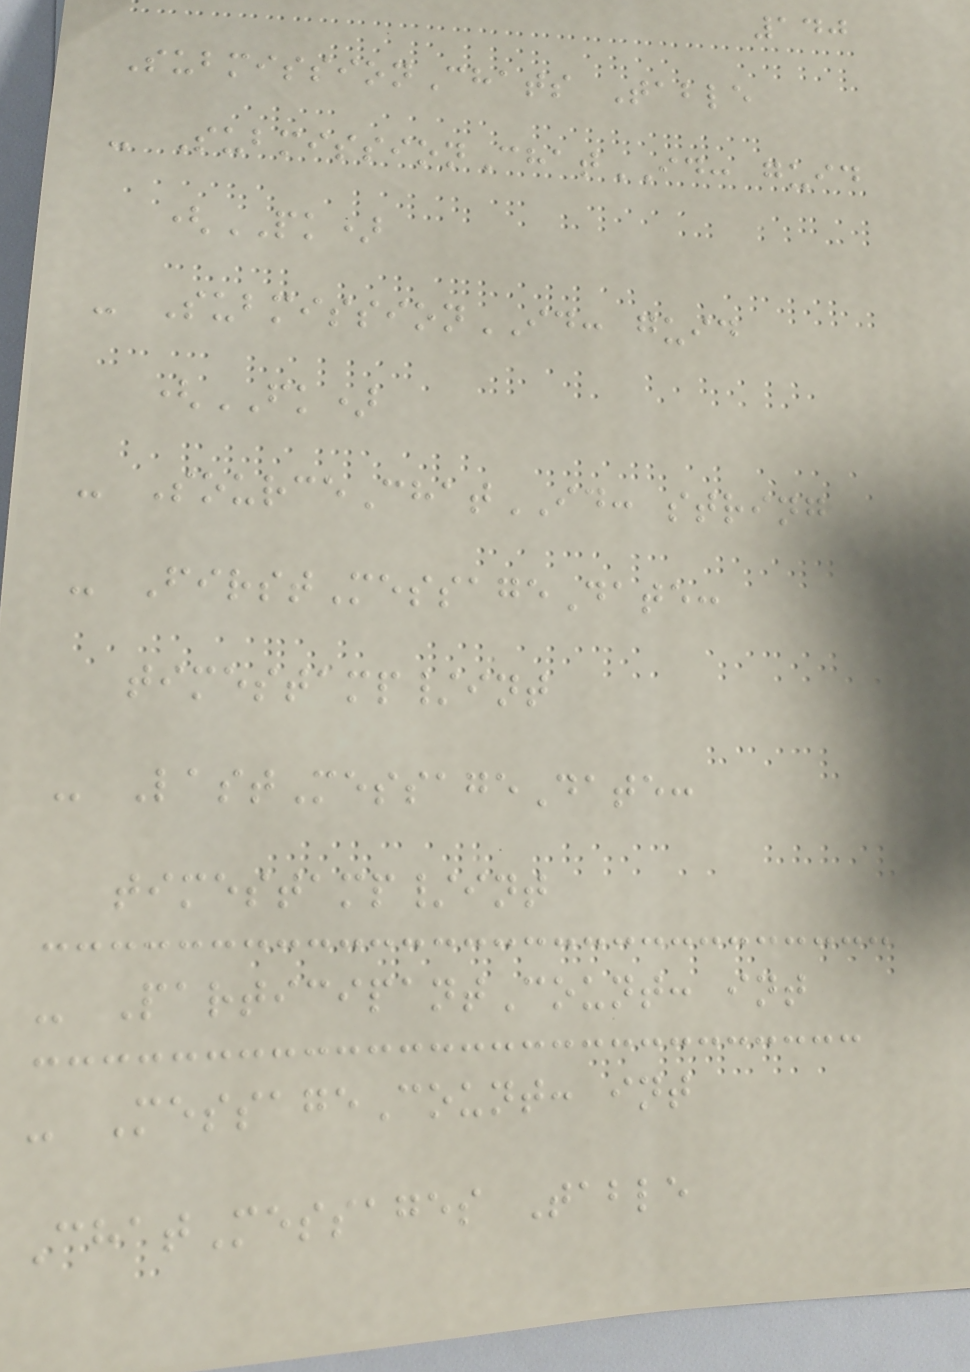140
SubmissionChats Table
- SubmissionChatID: guid
(PK)
- SubmissionID: guid
(FK)
- SourceChatID: string
- FirstMessageDate:
timestamp/int
- LastMessageDate:
timestamp/int
- ParticipantCount: int
- MessageCount: int
ChatMessages Table
